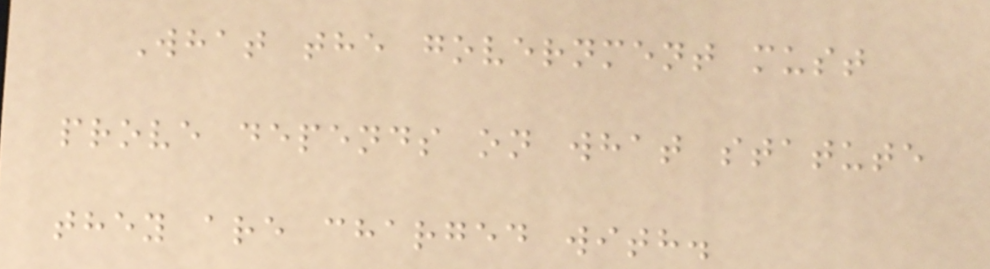What the government must
prove depends on what statute
they are charged with.
